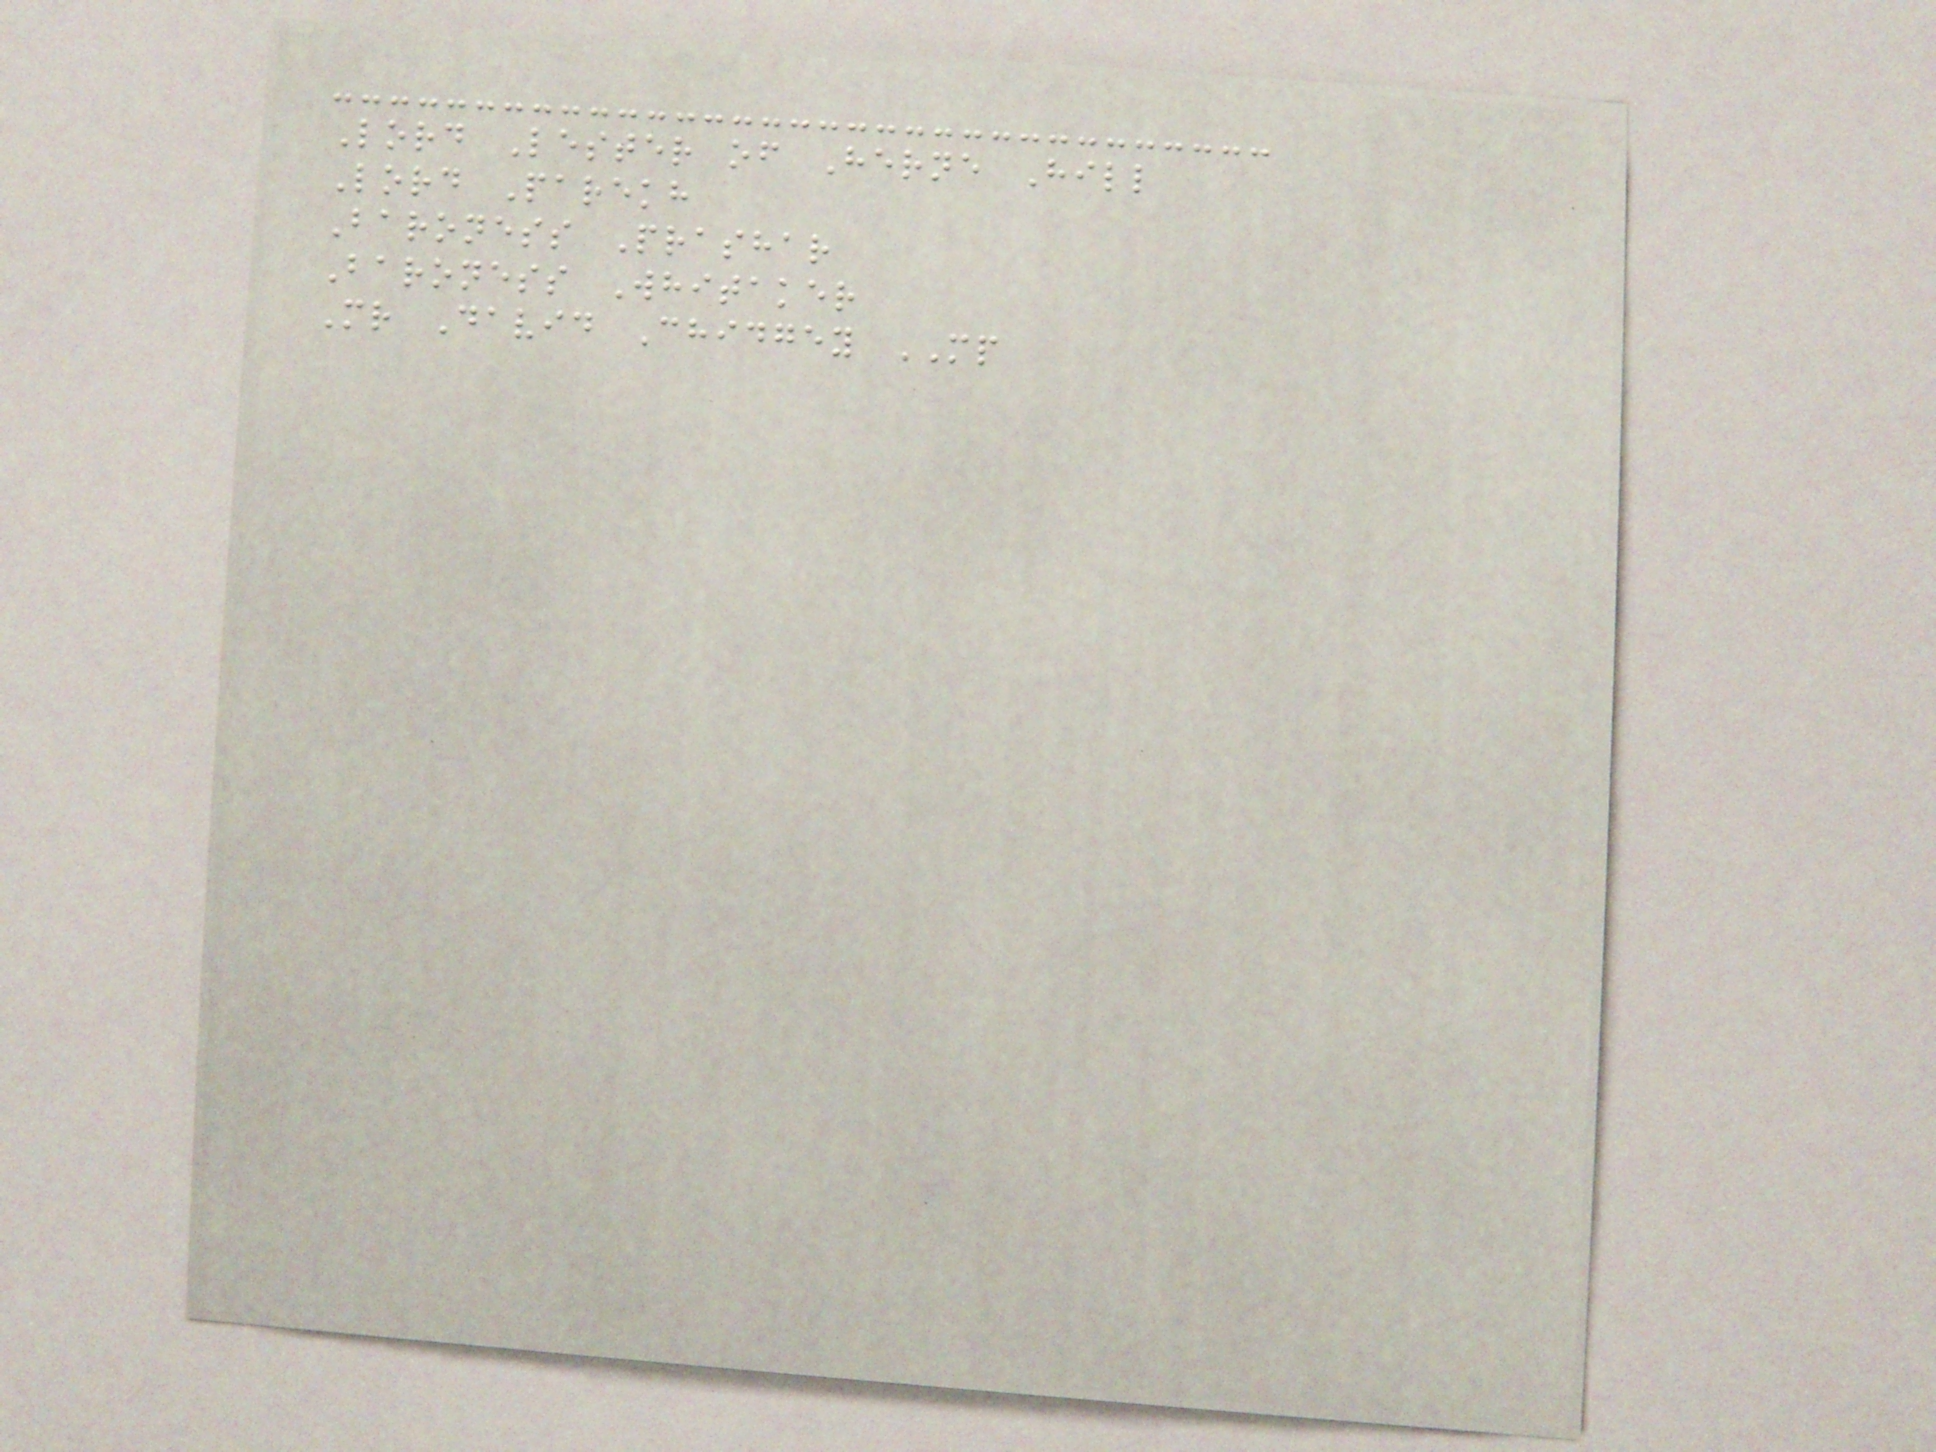Lord Lester of Herne Hill
Lord Parekh
Baroness Prashar
Baroness Whitaker
Mr David Chidgey MP
